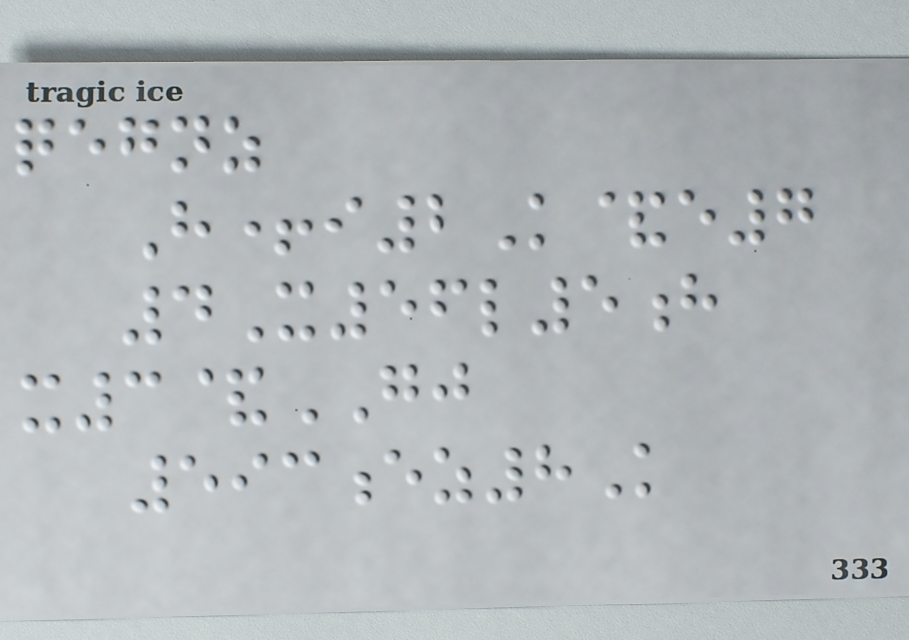qegnz
H+i2K&e7
4X56l5h
x3&GJ
593ez8K
